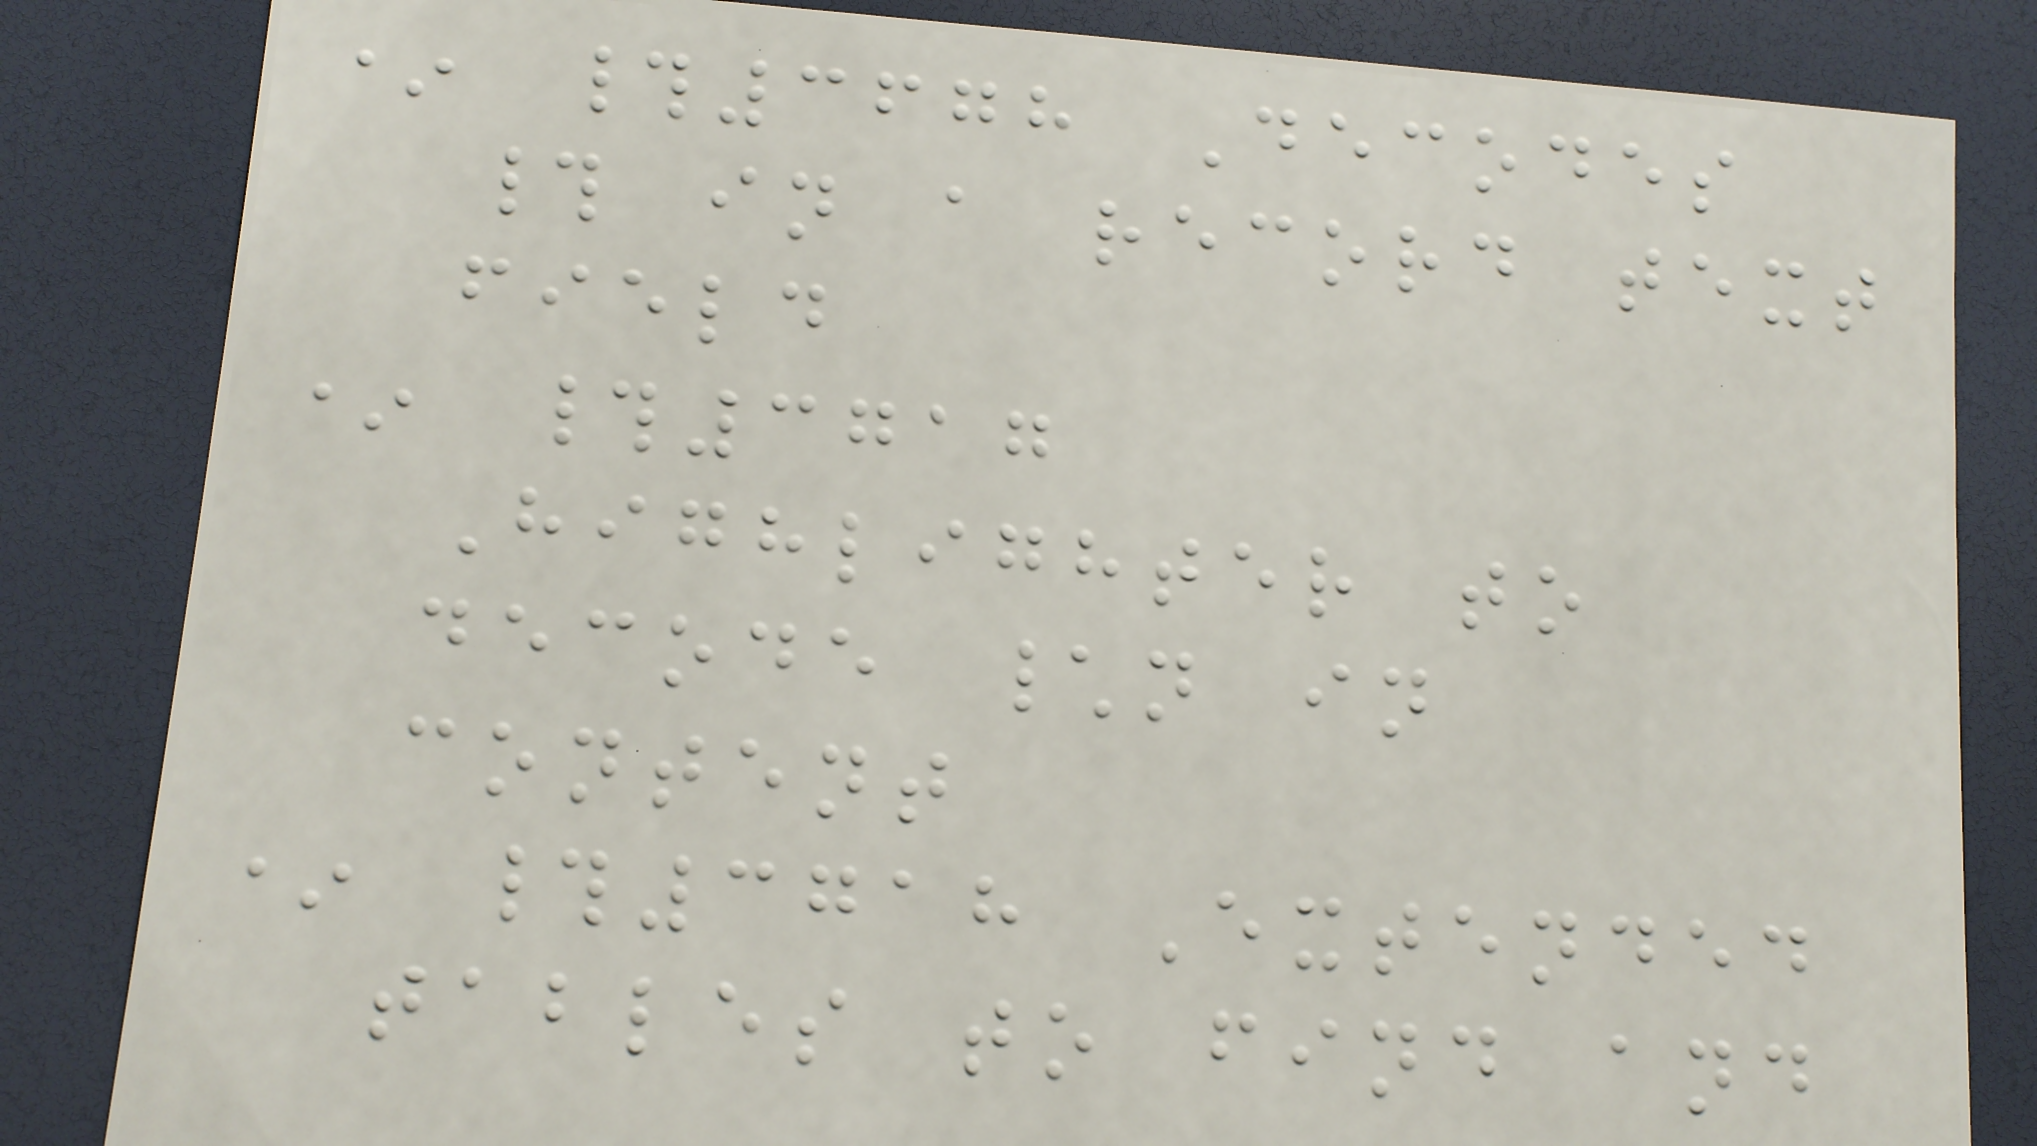* #3678 Decodes
# in a record text
field
* #3717
Highlighter to
decode \n in
content
* #3718 Extended
tables to find and
